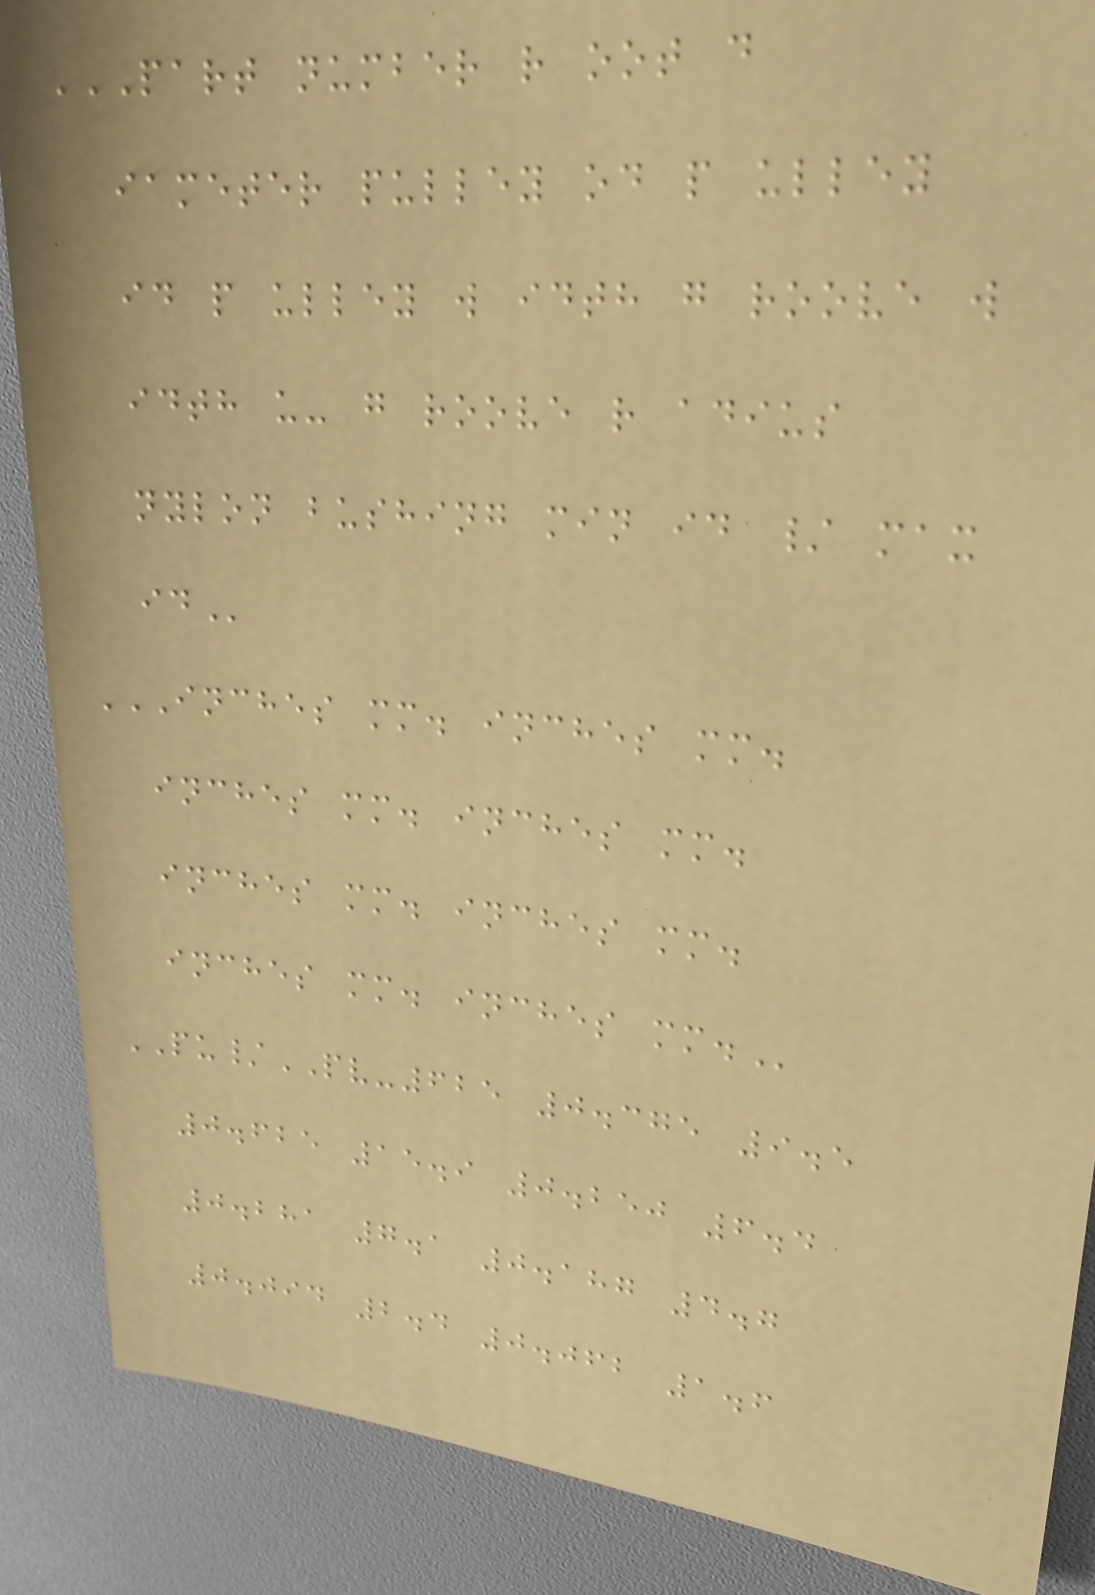PART NUMBER R OOT D
IAMETER PULLEY OD P ULLEY
ID P ULLEY W IDTH G ROOVE W
IDTH U- G ROOVE R ADIUS
NYLON BUSHING MIN ID / MAX
ID
INCHES MM. INCHES MM.
INCHES MM. INCHES MM.
INCHES MM. INCHES MM.
INCHES MM. INCHES MM.
PU/PV-625 0.375 9.5
0.625 15.9 0.250 6.4
0.281 7.1 0.187 4.7
0.094 2.4 0.062 1.6
